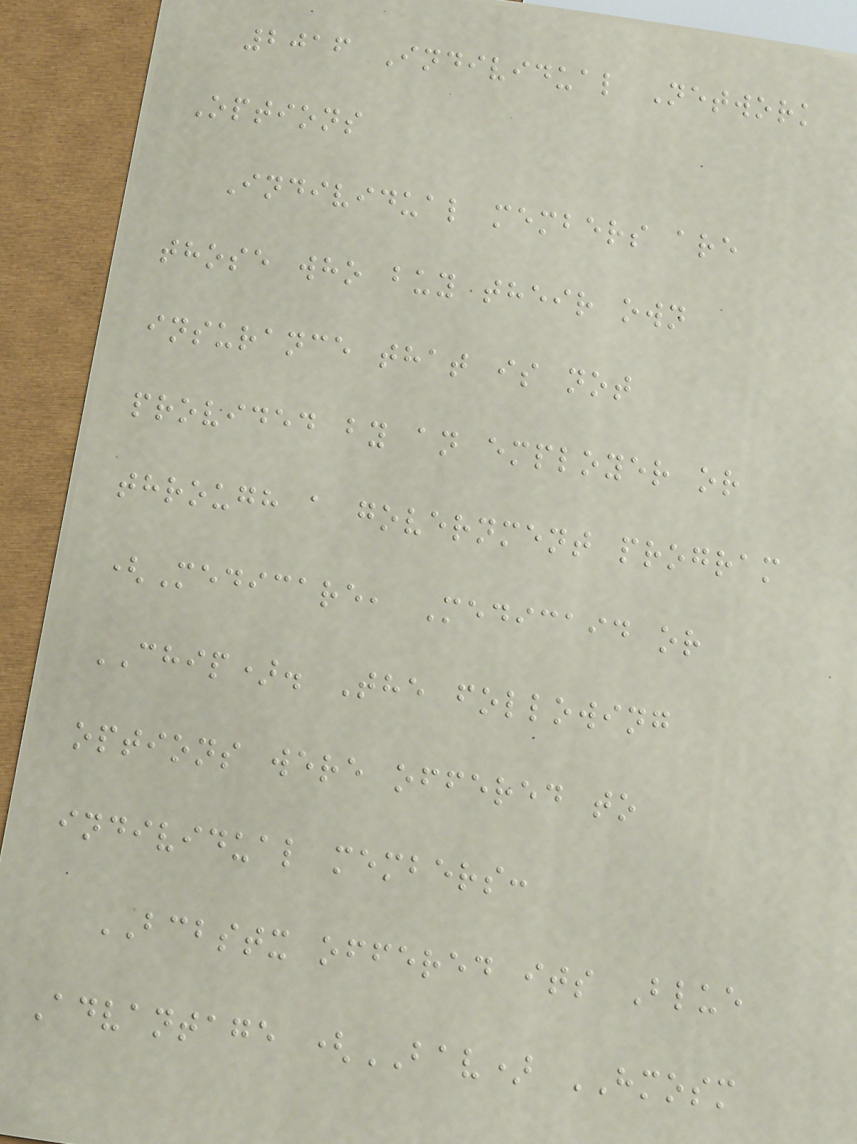2016 Individual Network
Options
Individual members are
those who buy their own
insurance that is not
provided by an employer or
through a government program
(Medicare, Medicaid or
CHIP). The following
options were offered to
individual members:
BCBSTX offered its Blue
Advantage (BAV) HMOSM
